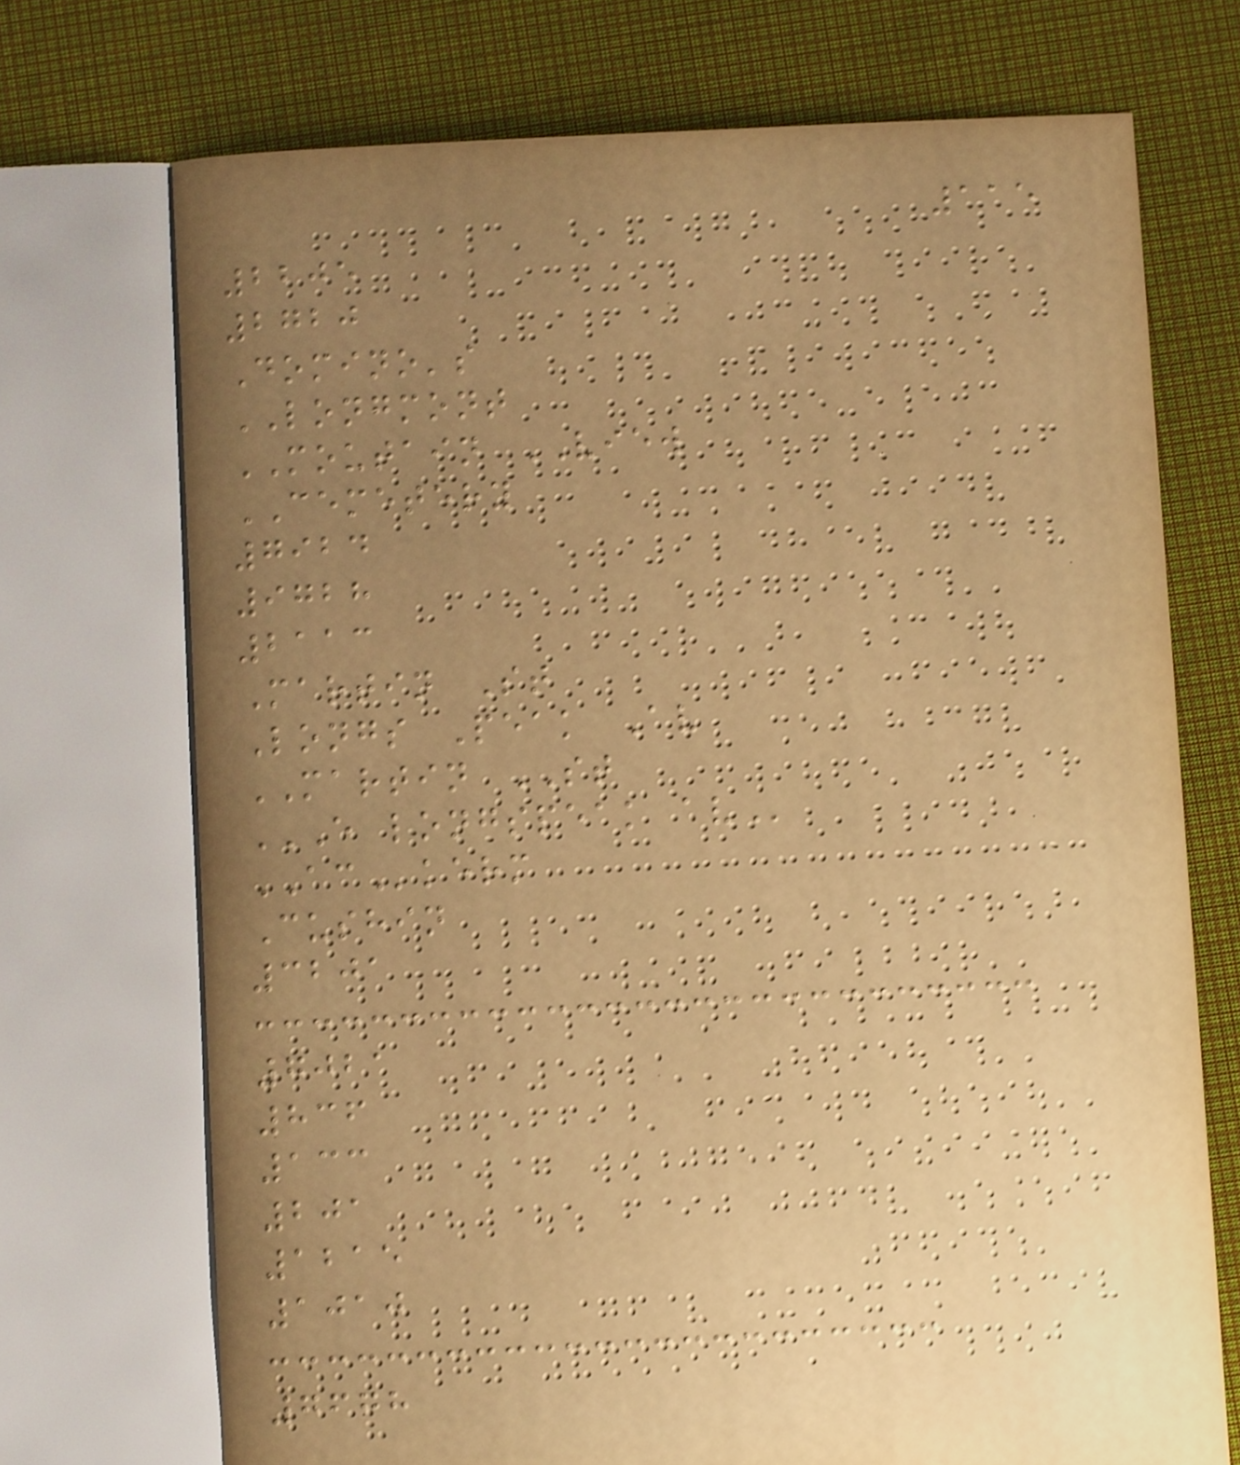115
2205
2720
Domino's
LONGMONT
MOUTAIN VIEW
CEMETERY
7924
9728
2113
Martin St
Longs Peak Av
MARTIN ST
E LONGSPEAK AV
ACkerm
Cushin
3201
7021
836
133
201
1215
1010
7678
